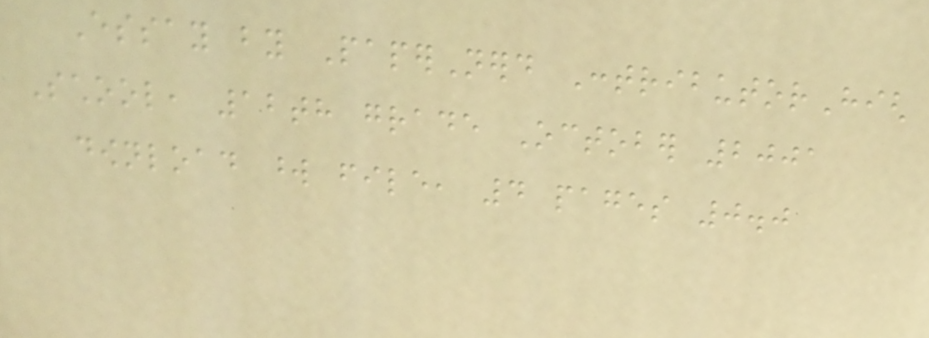Essay by PaperNerd ContributorHigh
School, 12th grade October 2001
download word file, 4 pages 0.0
